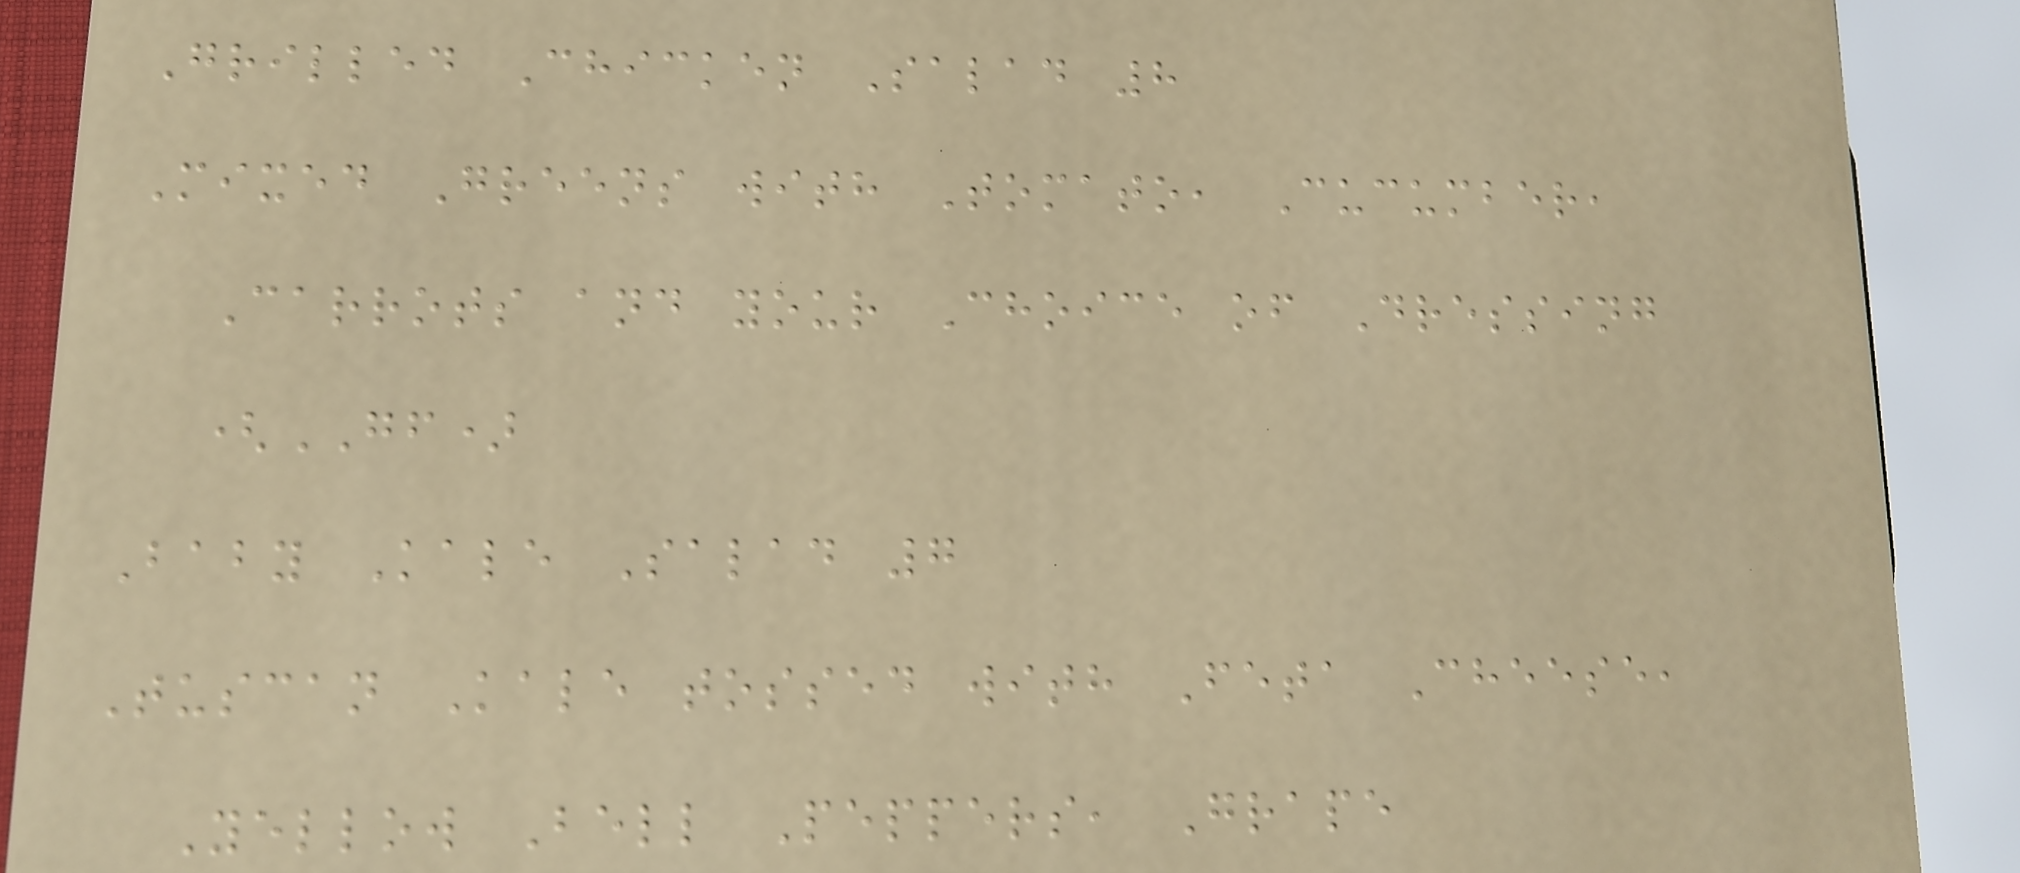Grilled Chicken Salad 8
Mixed Greens with Tomato, Cucumber,
Carrots and your Choice of Dressing
(GF)
Baby Kale Salad 7
Tuscan Kale tossed with Feta Cheese,
Yellow Bell Peppers, Grape
